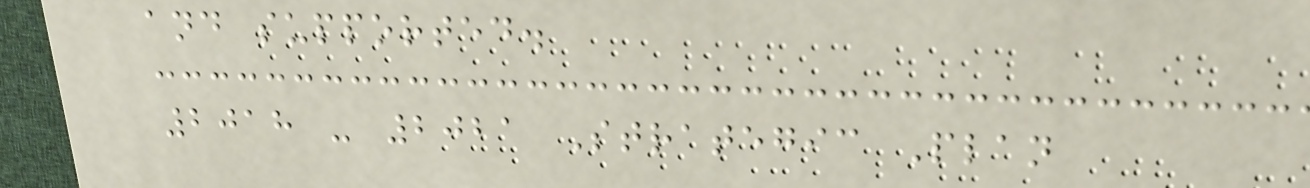and supported.
2018 - 2021 Strategic Plan
